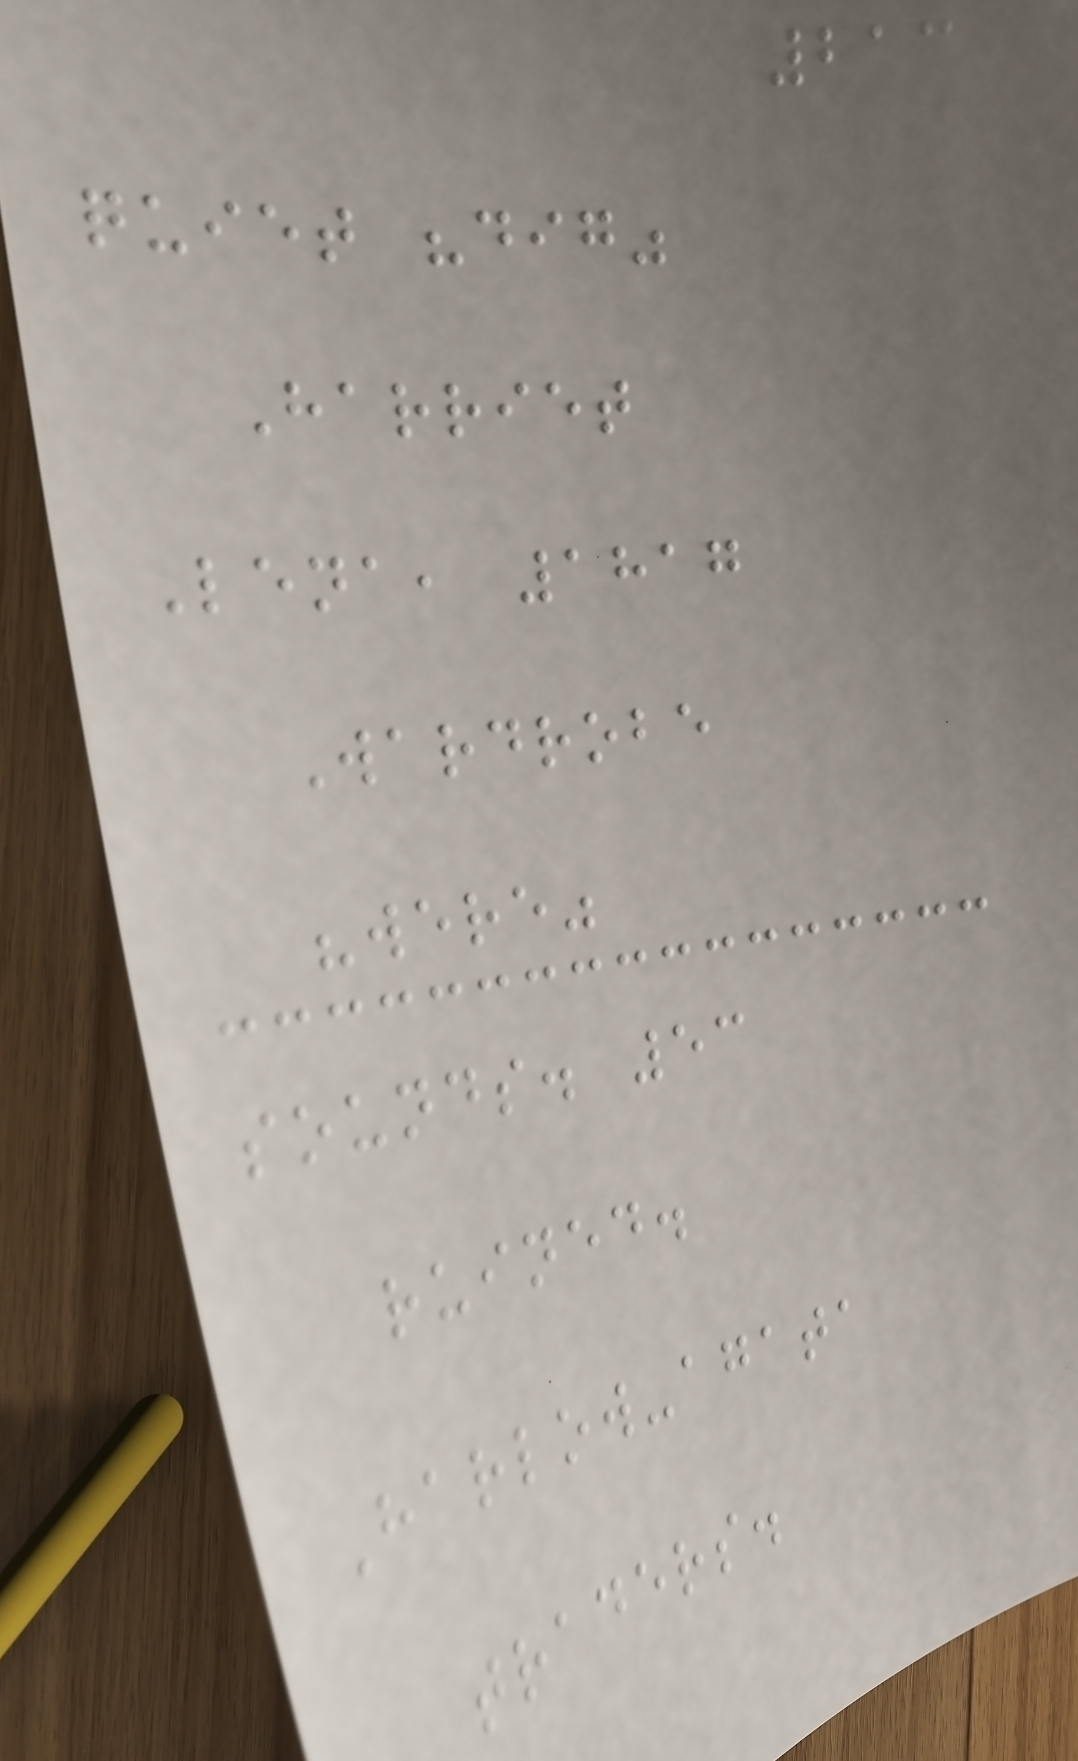213
quiet "dig"
Harriet
Lena, 1817
Wardrobe
"were"
sounds. 53
ruined.
Harlow-agata
traders.
